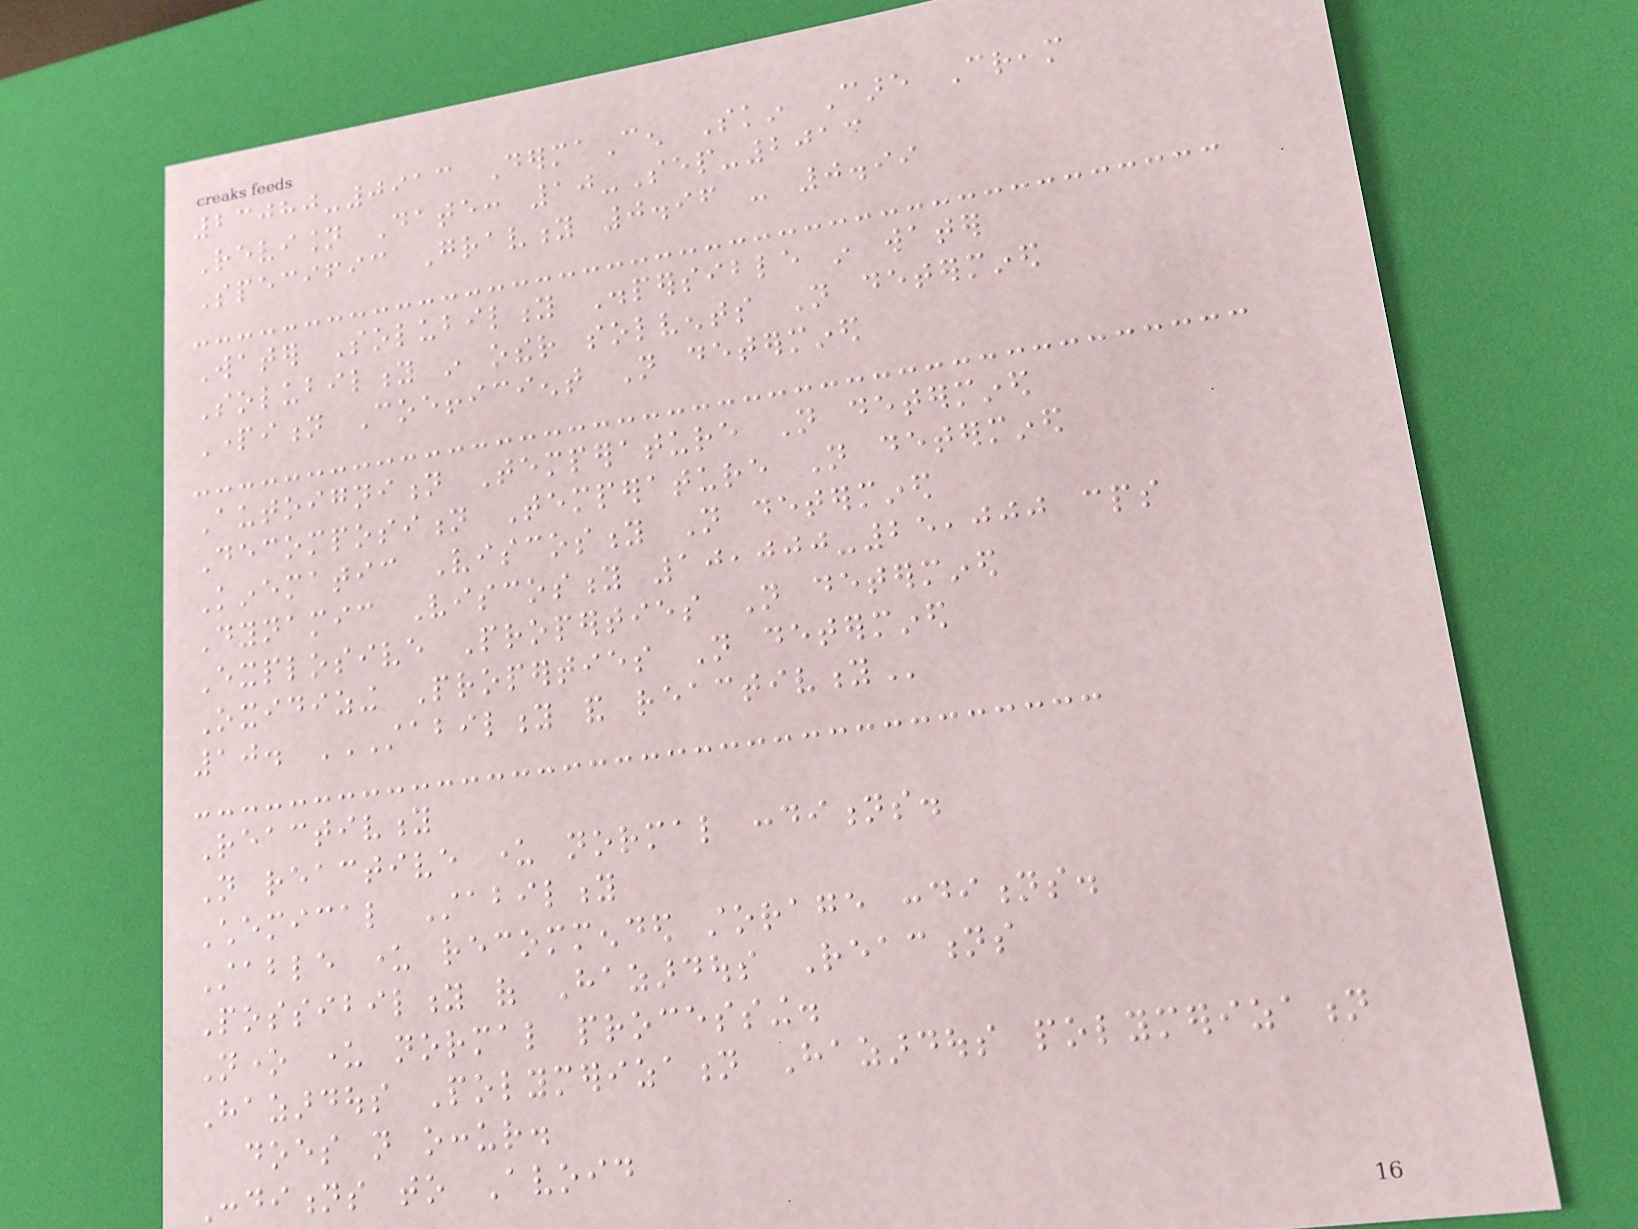23080-0913 DermaCen Skin Care Cream
Revision Date: 10-Sep-2013
Specific Gravity 0.96 - 0.99
Water Solubility Dispersible in water
Solubility in other solvents Not determined
Partition Coefficient Not determined
Autoignition Temperature Not determined
Decomposition Temperature Not determined
Kinematic Viscosity Not determined
Dynamic Viscosity 10,000-25,000 cps
Explosive Properties Not determined
Oxidizing Properties Not determined
10. STABILITY AND REACTIVITY
Reactivity
Not reactive under normal conditions.
Chemical Stability
Stable under recommended storage conditions.
Possibility of Hazardous Reactions
None under normal processing.
Hazardous Polymerization Hazardous polymerization
does not occur.
Conditions to Avoid
